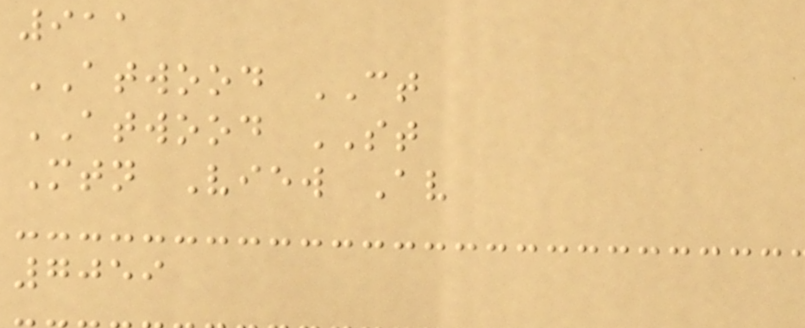911
ATWOOD CT
ATWOOD ST
Mtn View Av
7059
